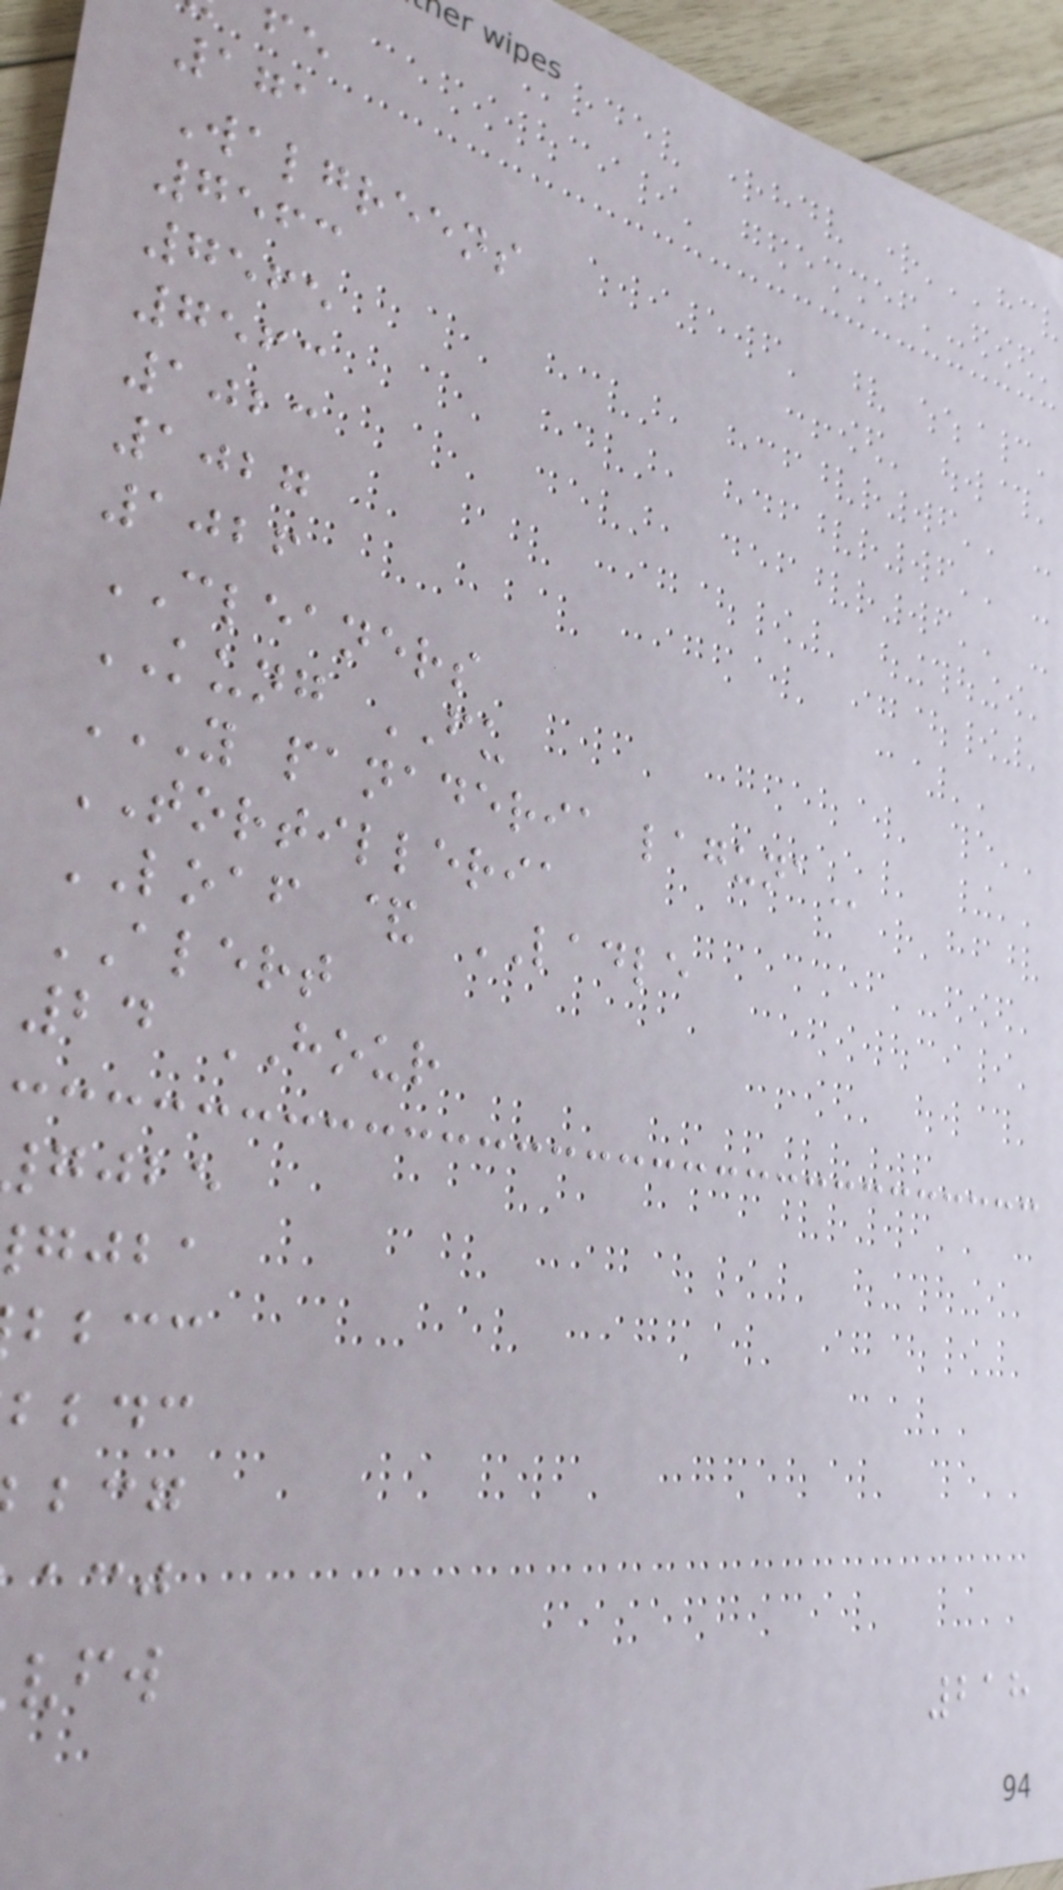171
Walgreens
7563
7565
7563
1023
1027
1026
CLEANERS
KUNG FU
Y PANADERIA LAGUNA
TORTILLERIA
LOAF & LADLE
ALERT
24 HOUR
gjbe
gjba
bbcc
bbdc
218
